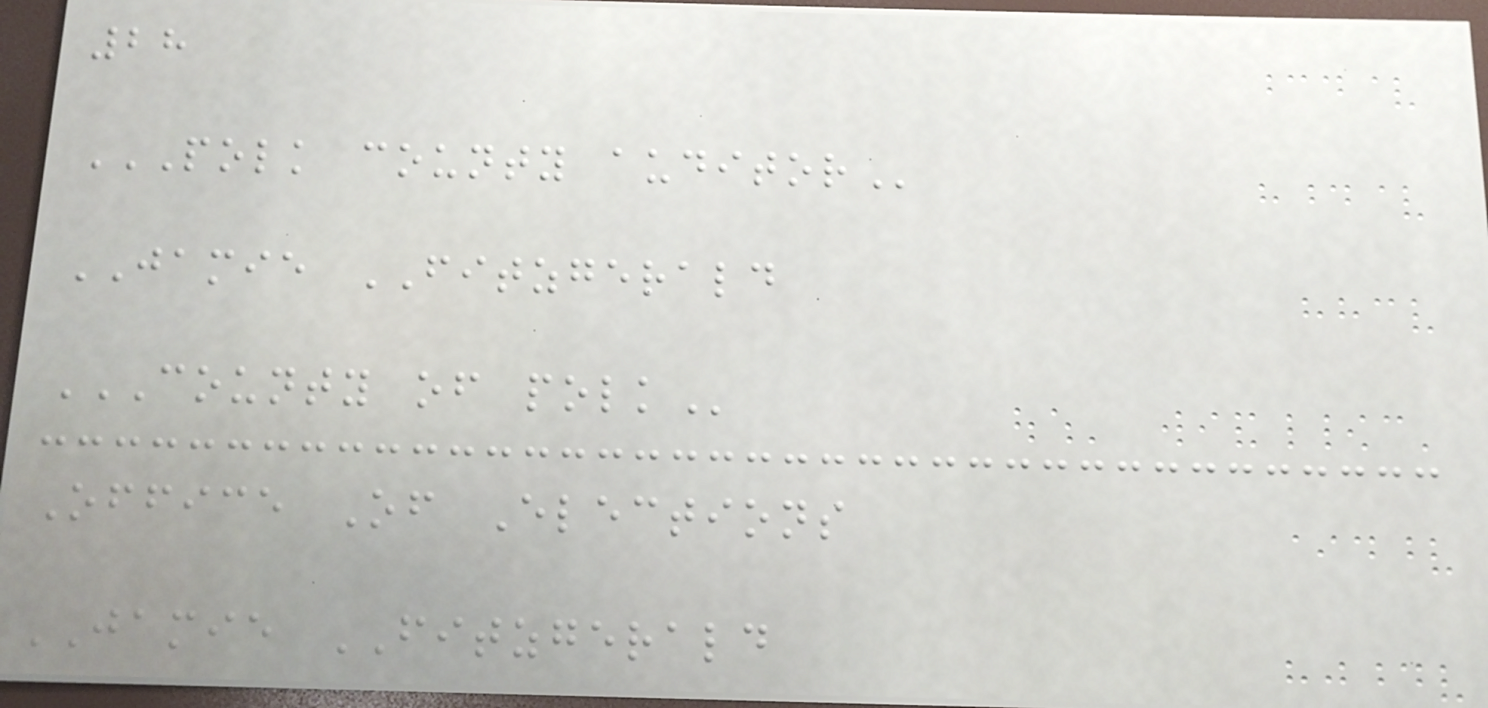28
POLK COUNTY AUDITOR
JAMIE FITZGERALD
COUNTY OF POLK
Office Of Elections
JAMIE FITZGERALD
